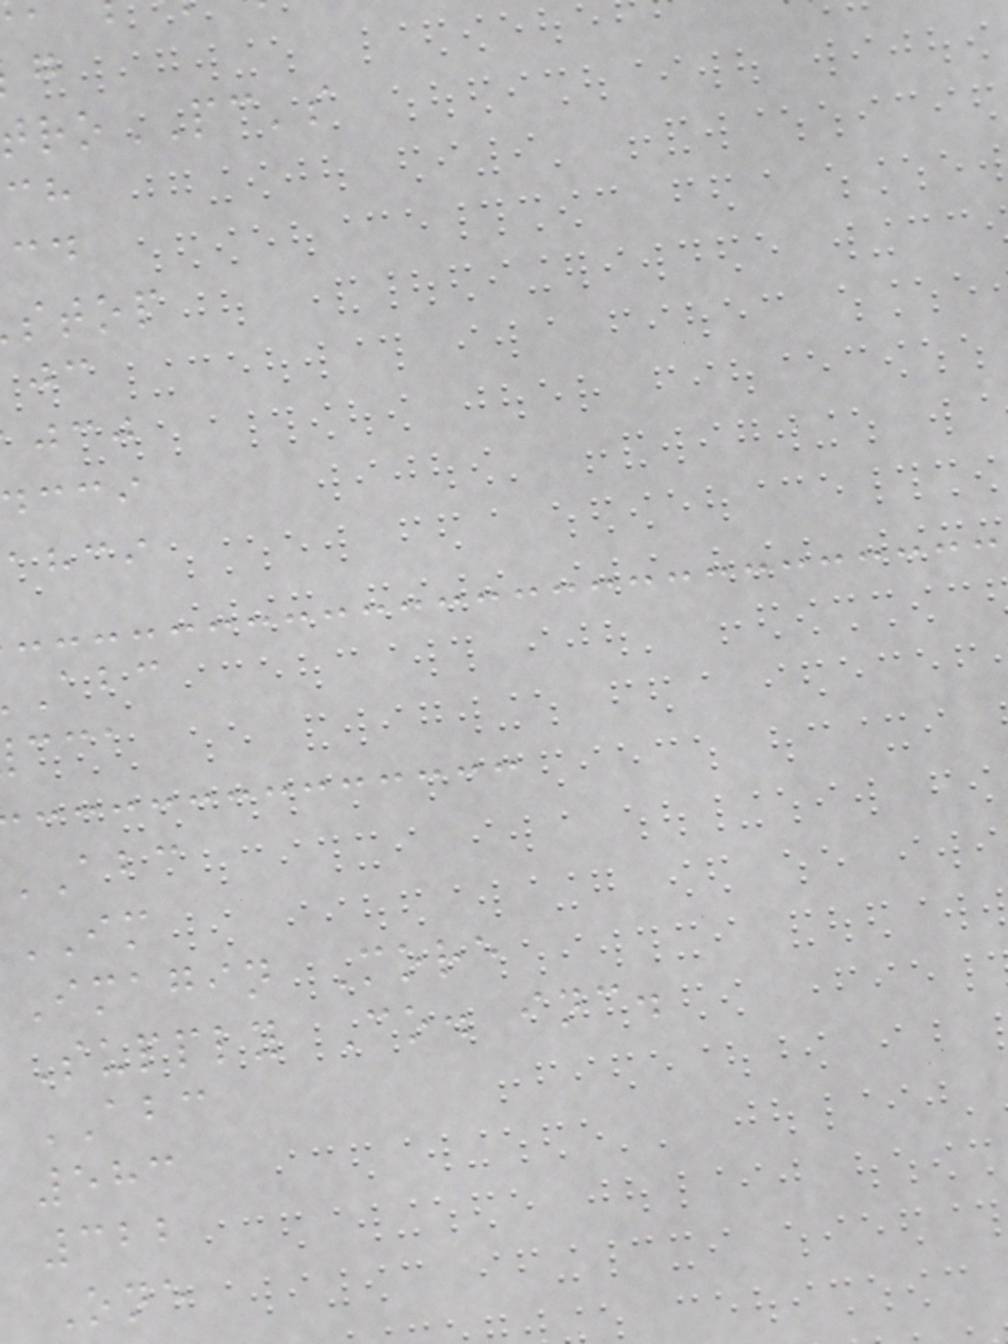roPC's
stop
ahci
ABC
IM
Imagin More
Supply Co. inc.
ABC
583
322
One
